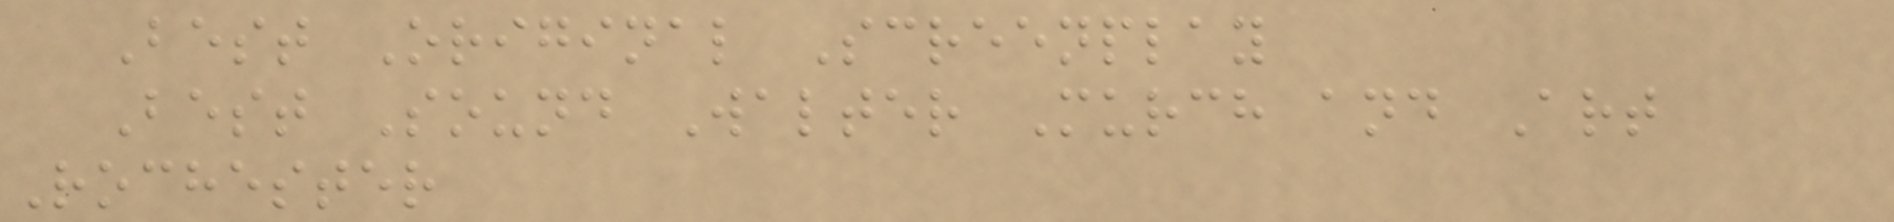Best Original Screenplay
Best Sound Walter Murch and Art
Rochester
